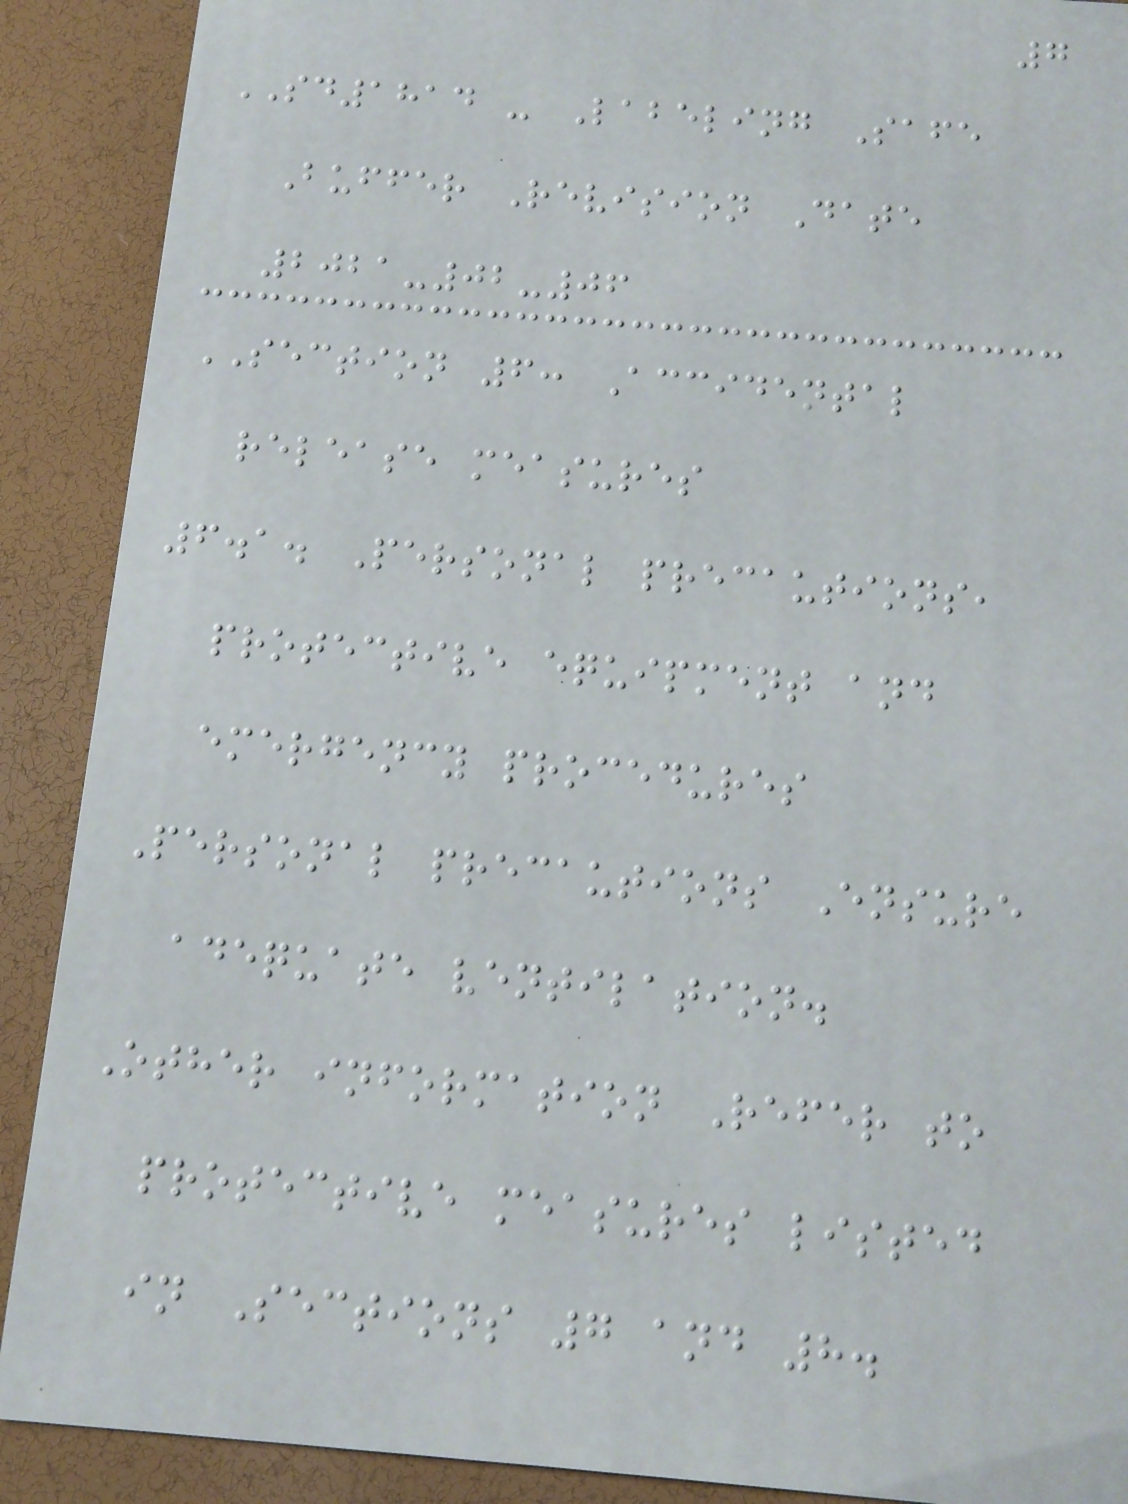7
SD1814 - Labeling Safe
Buffer Revision Date
2021-02-06
SECTION 6: Accidental
release measures
6.1. Personal precautions,
protective equipment and
emergency procedures
Personal precautions Ensure
adequate ventilation.
Other information Refer to
protective measures listed
in Sections 7 and 8.
